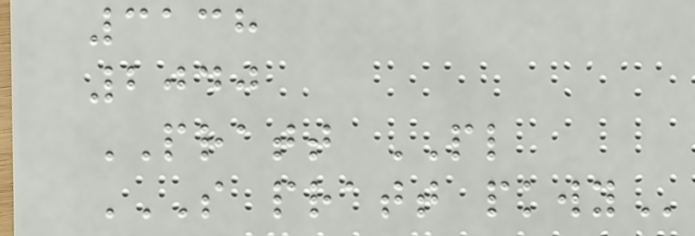3138
2040
PRATT PL
S PRATT PKWY
